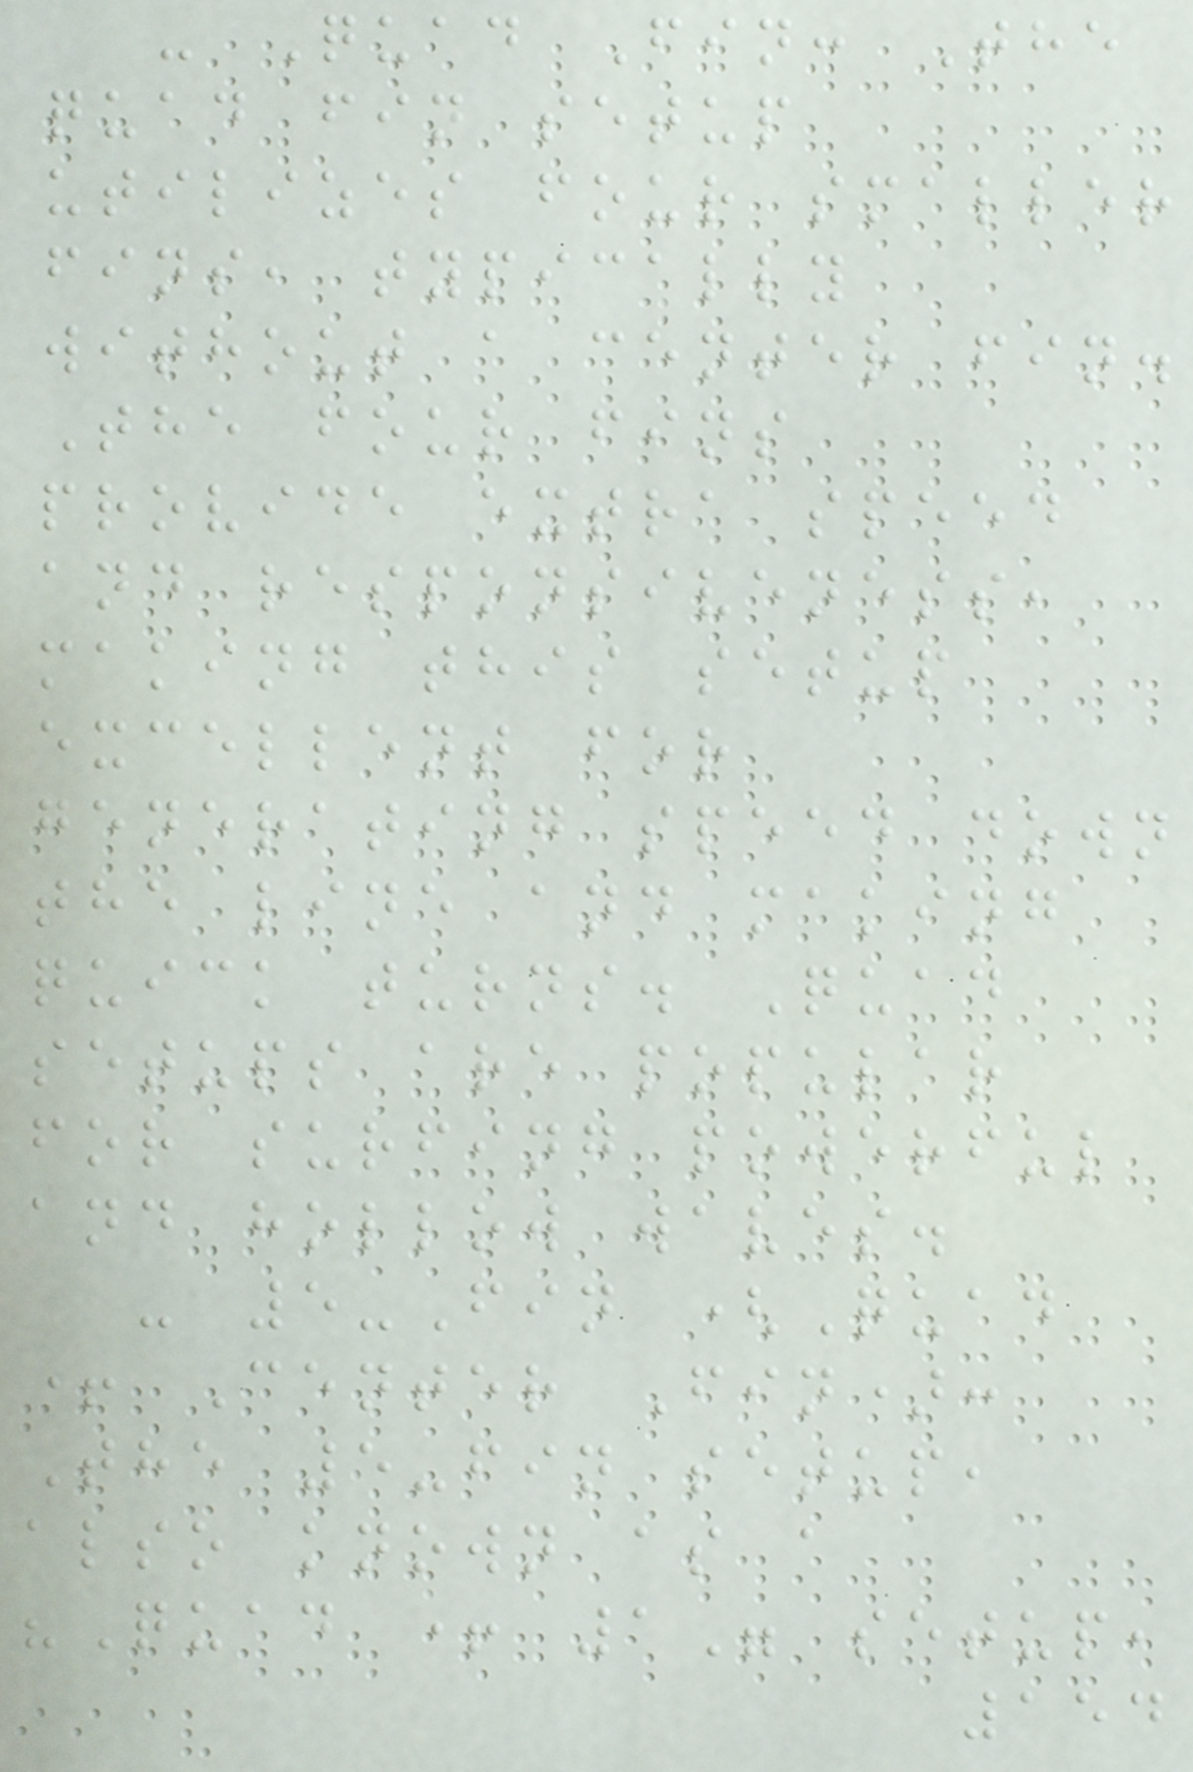- Quad Fin: The
quad fin setup
utilizes four smaller
fins, typically
without a center fin.
The four fins
provide extra speed
and responsiveness,
making this setup
excellent for
generating speed down
the line and making
quick turns. Quad
setups are popular
for surfing powerful
and hollow waves.
- 5-Fin (Quad
+ Center Fin):
The 5-fin setup,
also known as a
"Quad + 1" setup,
154
